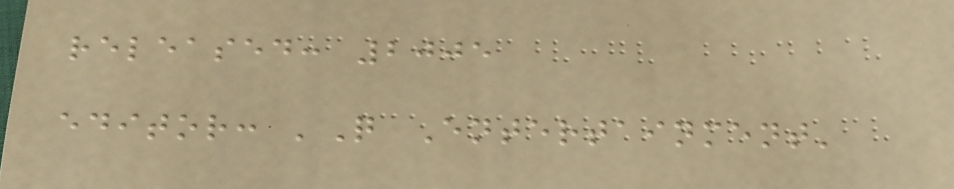released: 2005
editor: 'Q Entertainment'
